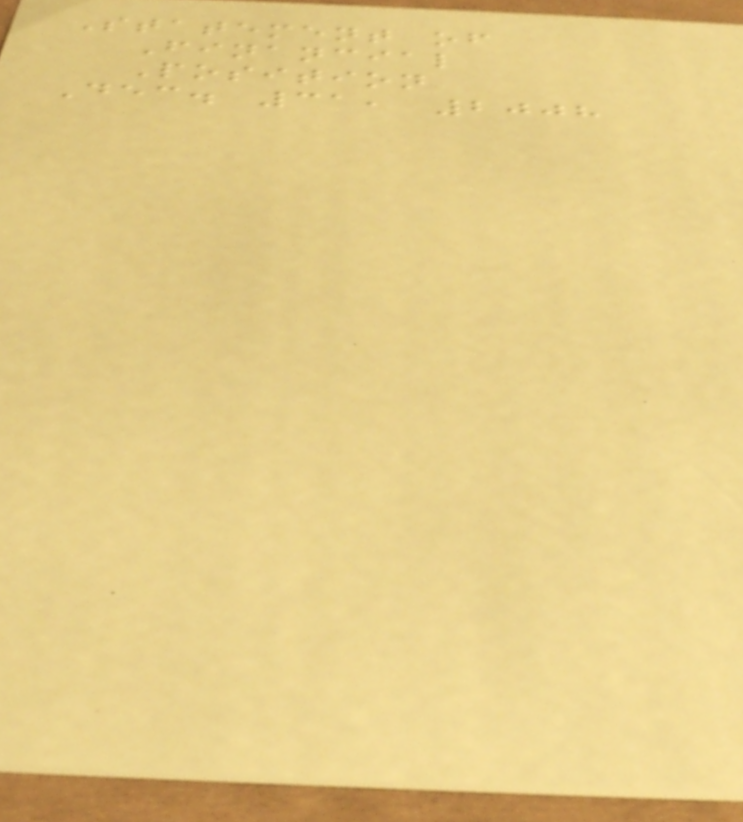Statement of
Financial
Position
Dec. 31, 2008
